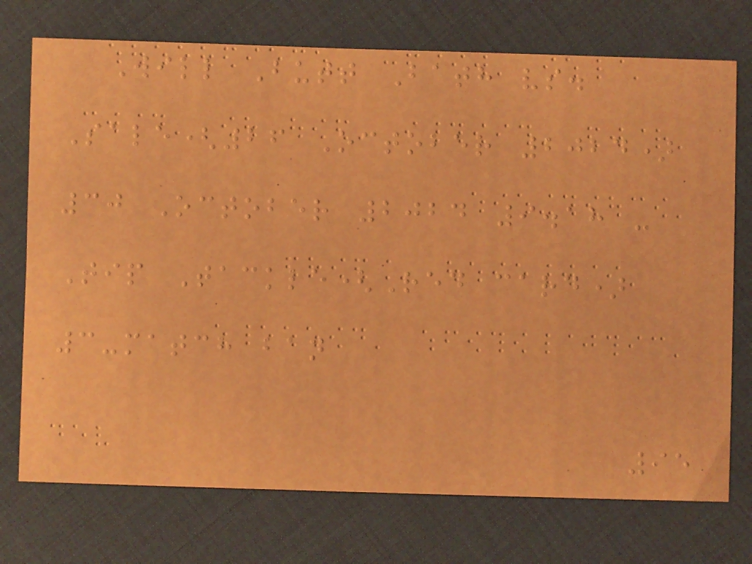Will Butt Bath vs.
Sale(26 October 2024)
30 October 2024 9.18 -
Tip Tackle(Red card)
3-match ban
95
